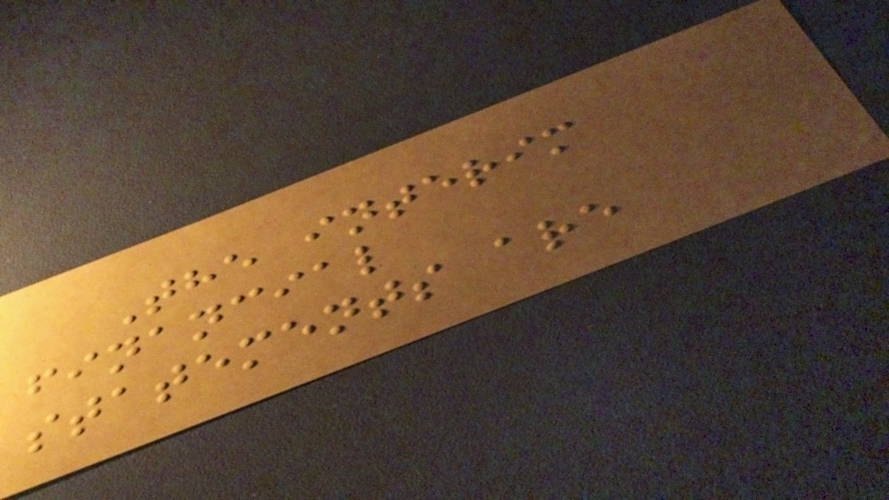The interim
financial
statements are
